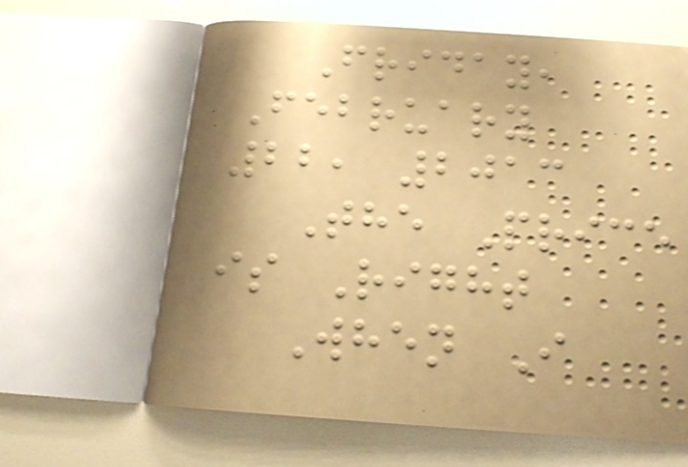Friday,
February
22, 2013
The Price
is Right
When I
